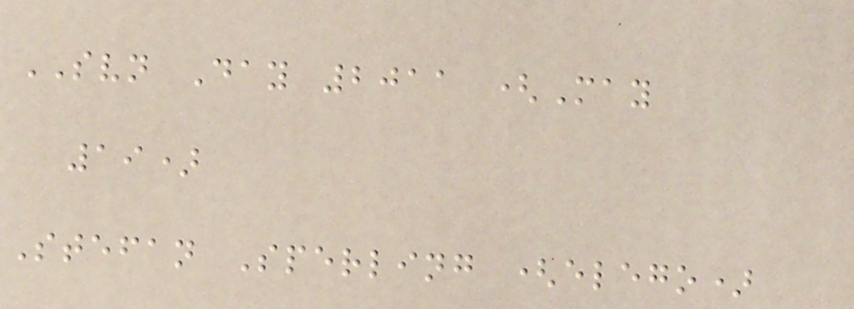SVN Day 2011 (May
19)
Stefan Sperling (elego)
